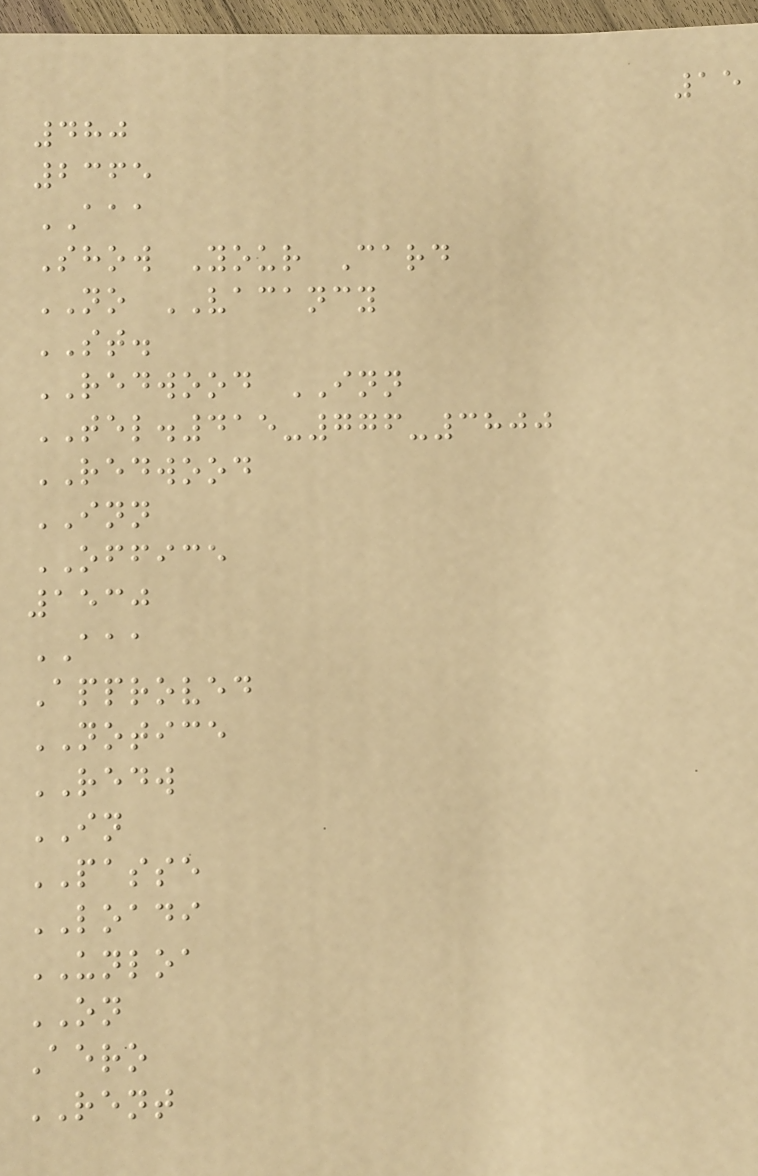15
480
2365
AAA
Show Your Card
NO VACANCY
ST.
REDWOOD INN
TEL.415-776-3800
REDWOOD
INN
OFFICE
1530
AAA
Approved
NOTICE
REDW
IN
PASSE
LOADI
UNLOA
ON
Aero
RENT
